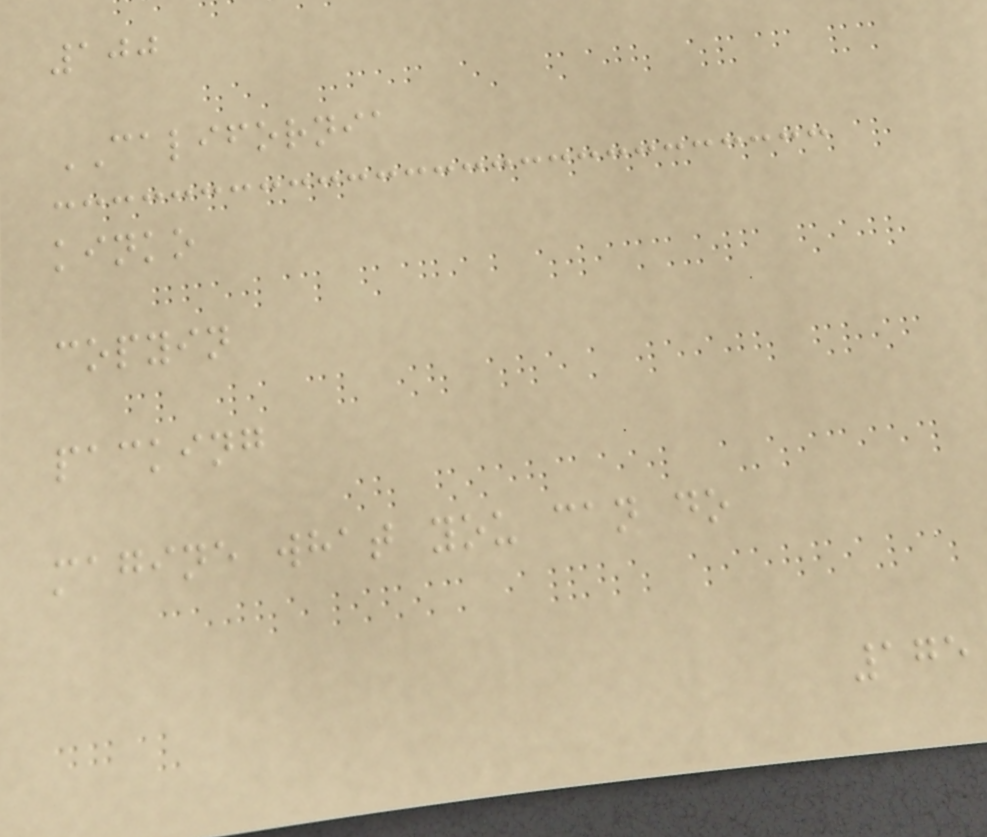100
CALIFORNIA
kinko
copyin
packing
magine what you can do
175
